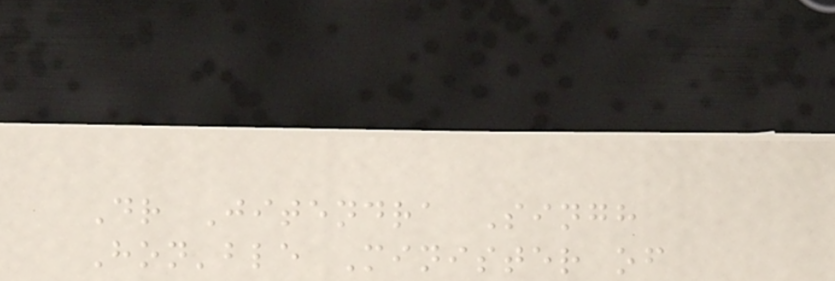Dr Jitendra Singh
Hon'ble Minister of
